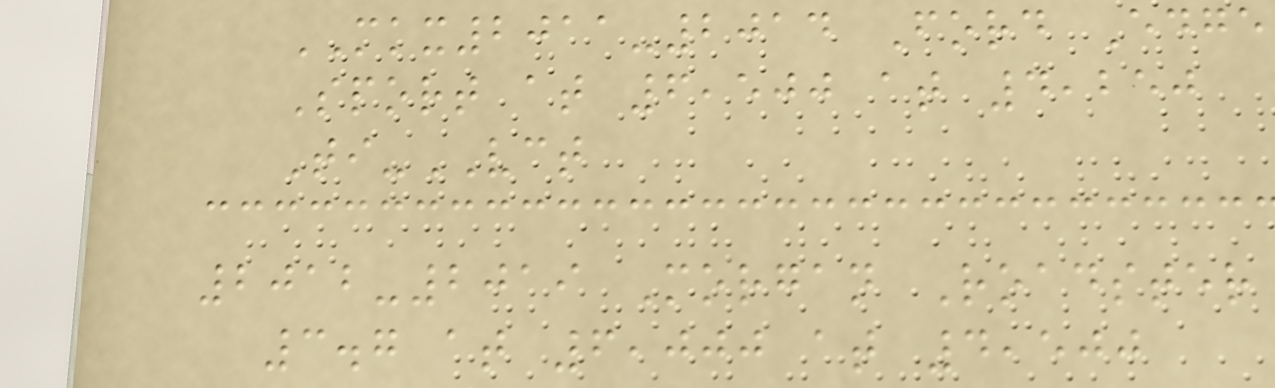MKX2011-2014 Ford Edge
Sport at 6,500 at 4,250
Ti-VCT
2012-2019 Morgan Roadster
3.7 at 6,000 at 4,500
